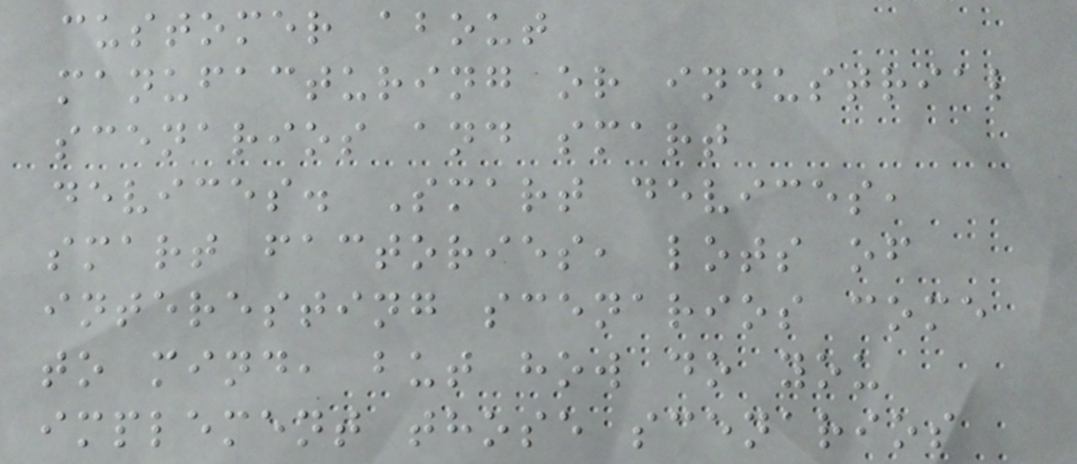customer about
manufacturing or industrial
scenarios and smart
devices. Smart devices,
smart factories, lots of
interesting scenarios come
to mind, but how do you
implement those scenarios
